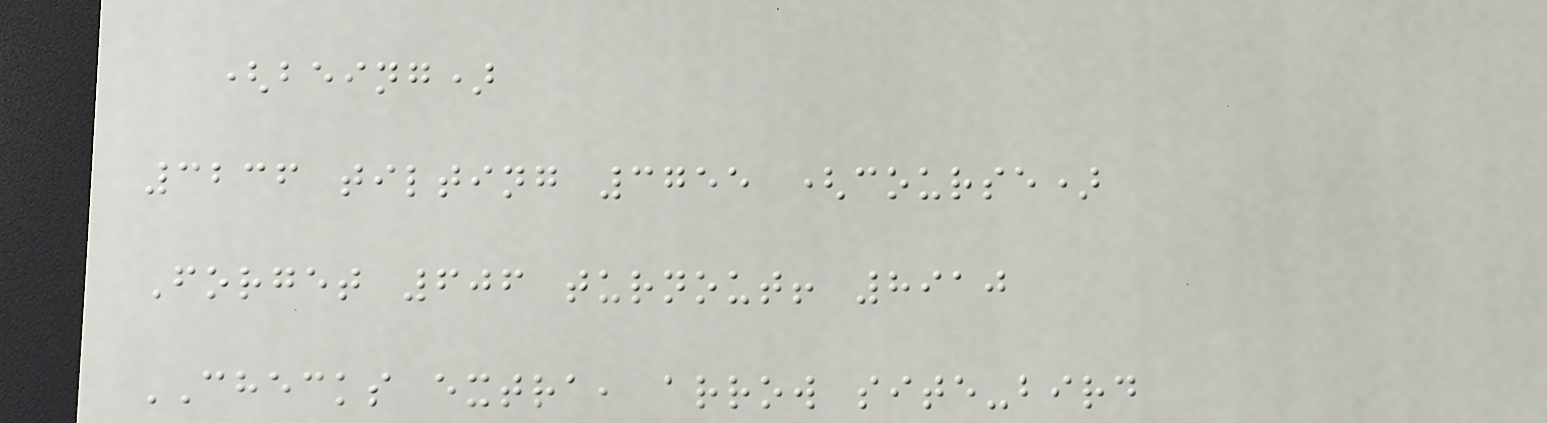(being)
3236 tilting 3755 (course)
Forget 606 turnout! 8910
CHECKS extra, arrow site-bird
